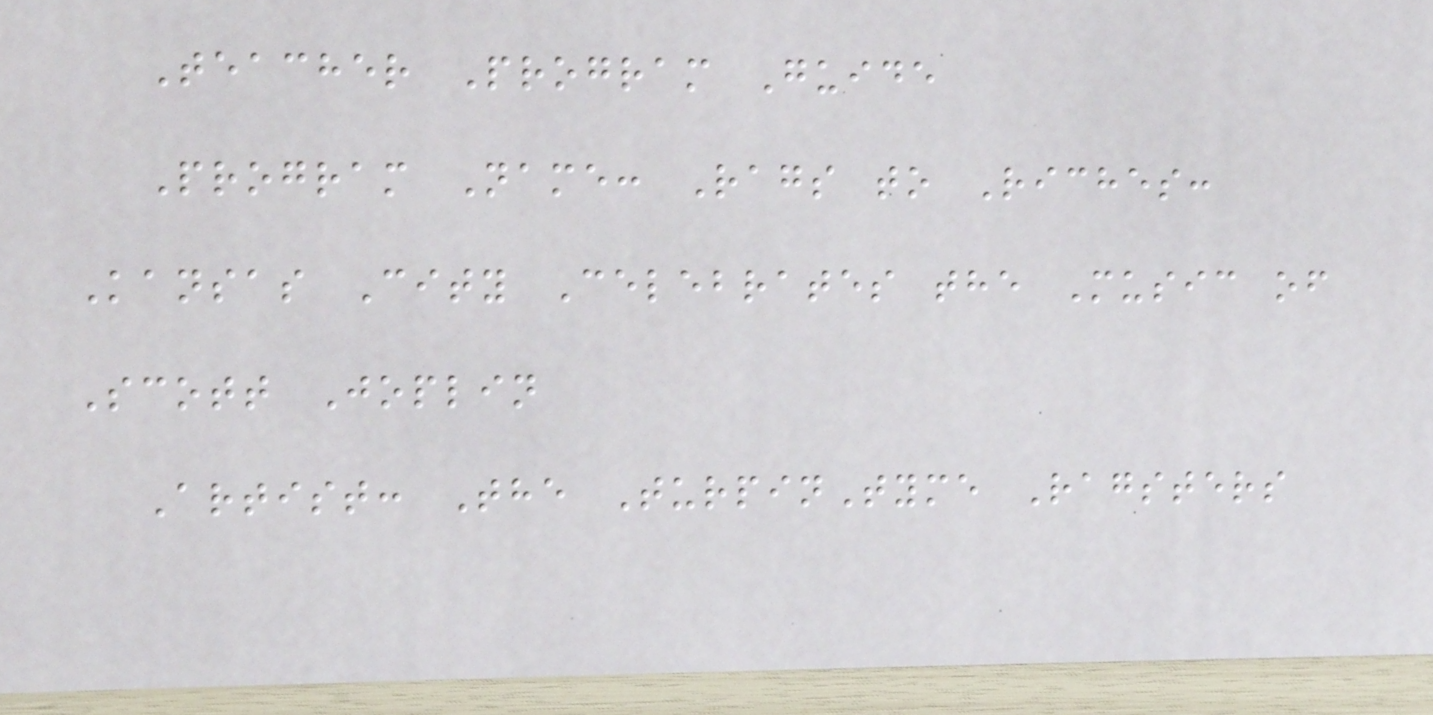Teacher Program Guide
Program Name: Rags to Riches:
Kansas City Celebrates the Music of
Scott Joplin
Artist: The TurpinTyme Ragsters
